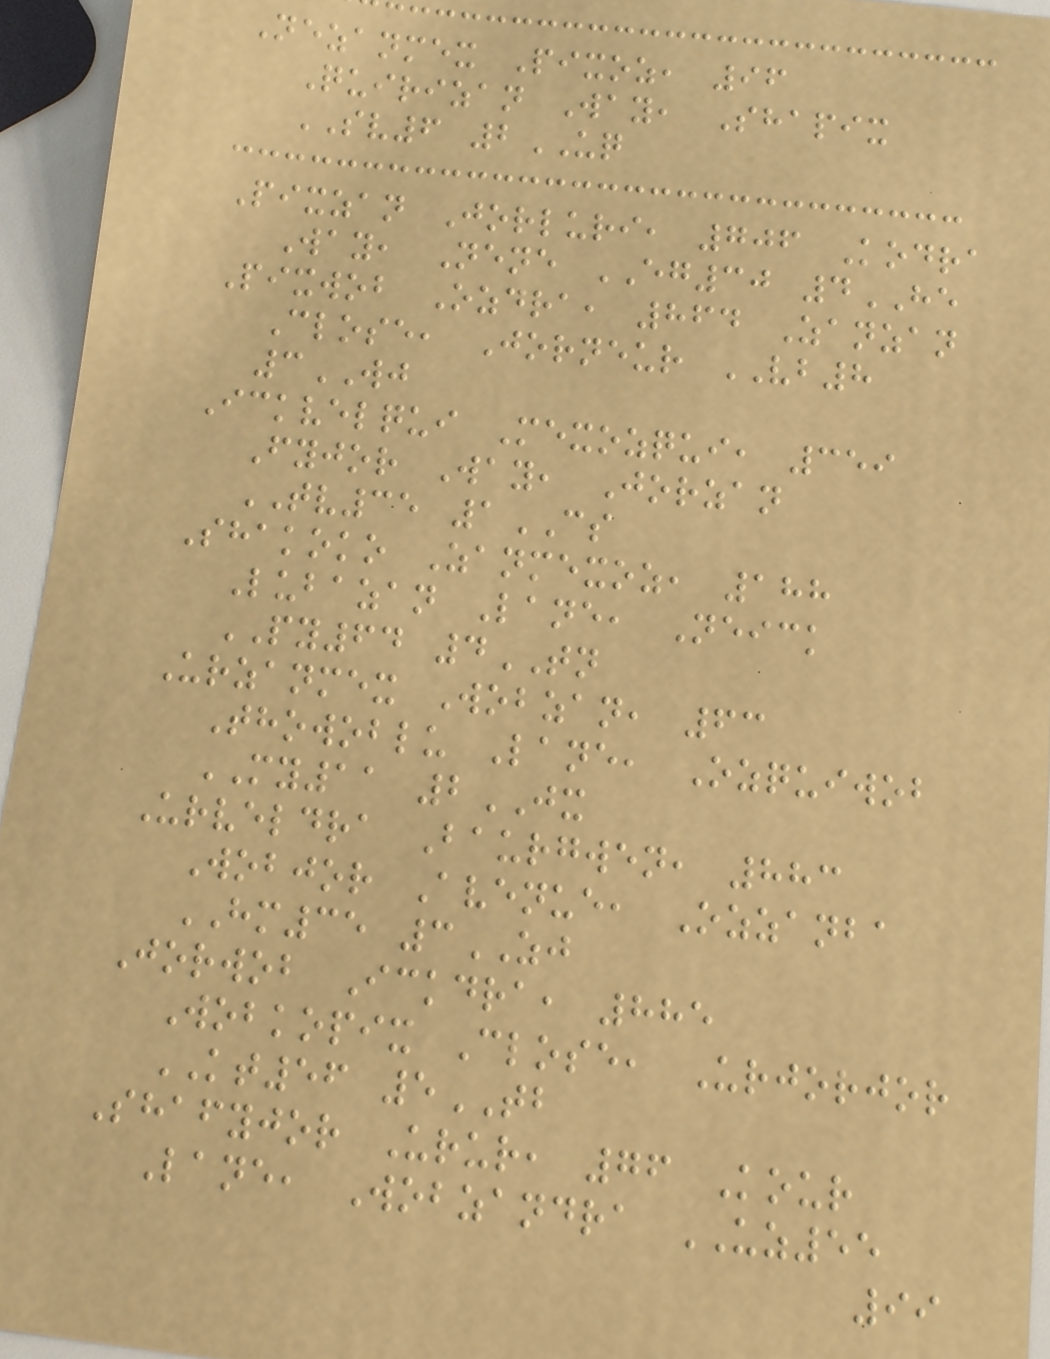Nezanmex Pixoz, 96
Quirizan Way, Shapix
SV6 2UQ
Pixzan Jorluri, 706 Kodra
Way, Nene EG30 4HE
Pixwob Ozdra, 864 Zanzan
Close, Jorneur VB8
3WJ
Ickvelqui Mexozqui, 359
Fyjor Way, Jorzan
TV35 1CS
Shakoko Zanmexoz, 188
Lubazan Lane, Neick
PY64 4TN
Urzanmex Wobzan, 63
Thowoblu Lane, Ozquiwob
MY11 2JX
Urveldra Baurgwen, 883
Wobjor Avenue, Ozzanba
HM35 3ZJ
Jorwob Ickdra, 885
Wobkopix Close, Urjorjor
KT56 5TB
Shafyjor Urur, 76 Kour
Lane, Wobzandra UZ55
99
